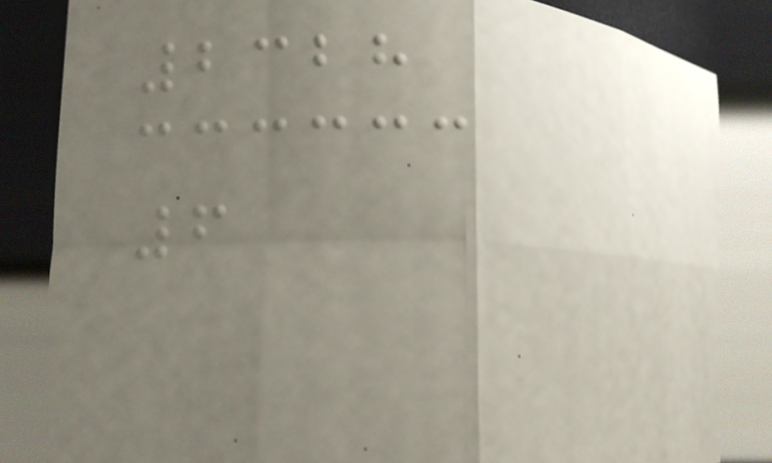2328
6
